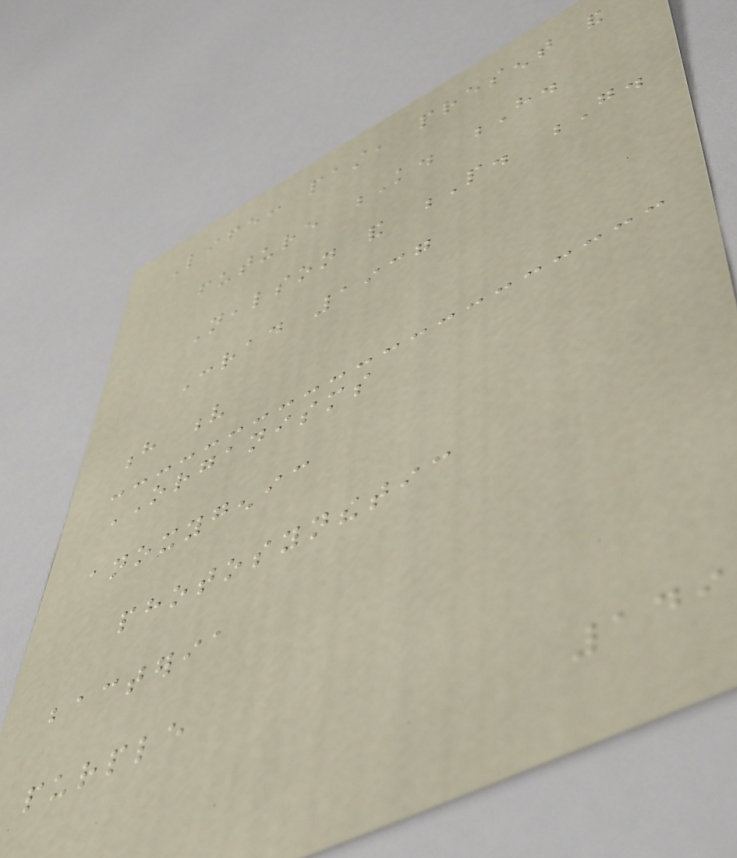Life: past, present and
future K. H.
Nealson and P. G.
Conrad 1937
h v
ORGANISMS
anoxygenic
photosynthetic
bacteria
purple
149
